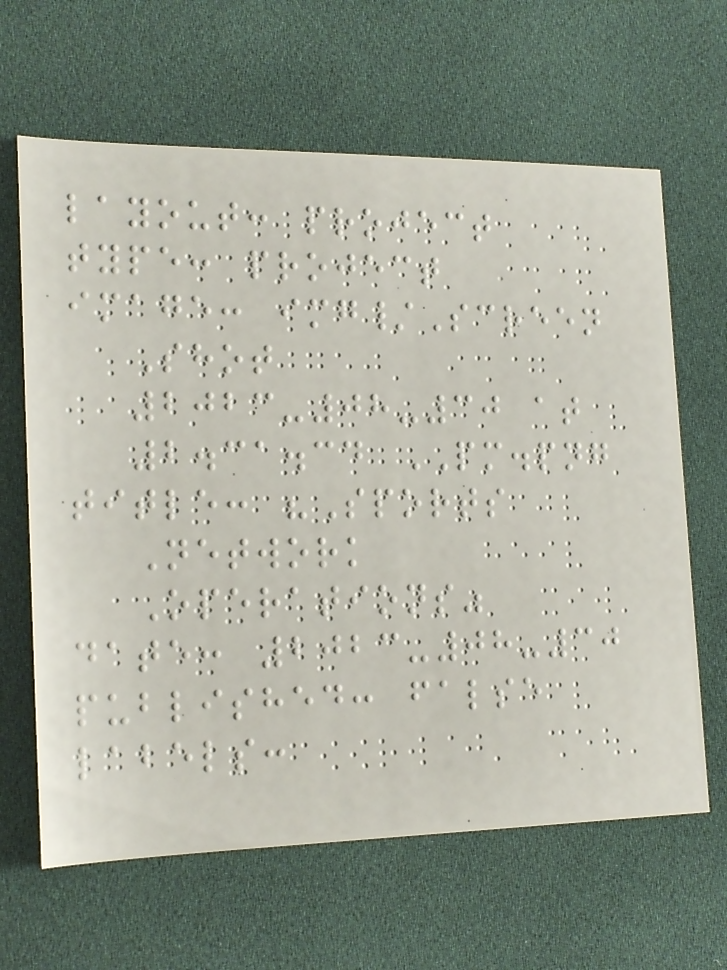layout: project
type: project
image: img/Screen
Shot
2023-08-30 at
2.31.34 PM.png
title: "Sports
Network
Operations"
date: 2023-08-30
published: false
labels:
